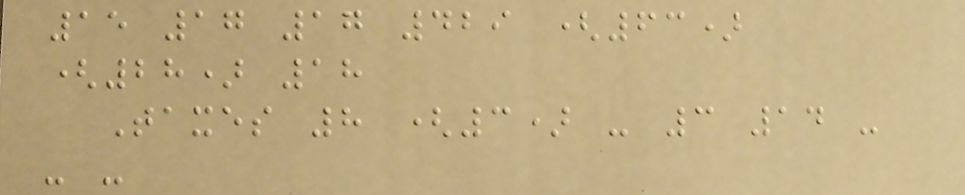15 17 17 429 (63)
(28) 18
Taxes 8 (3) - 3 14 -
- -
